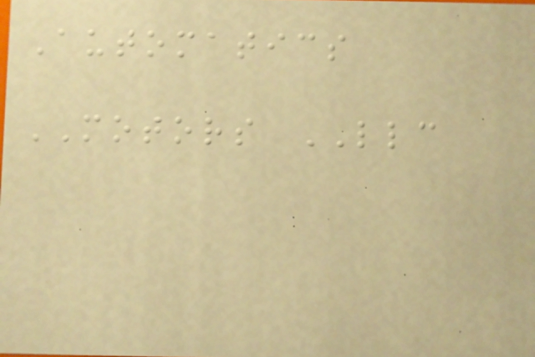Automatics
MOTORS LLC
